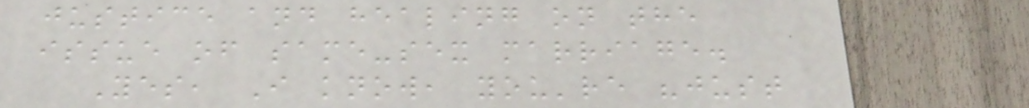justice and healing on the
issue of same-sex marriage.
Yes, I know, you're "just
